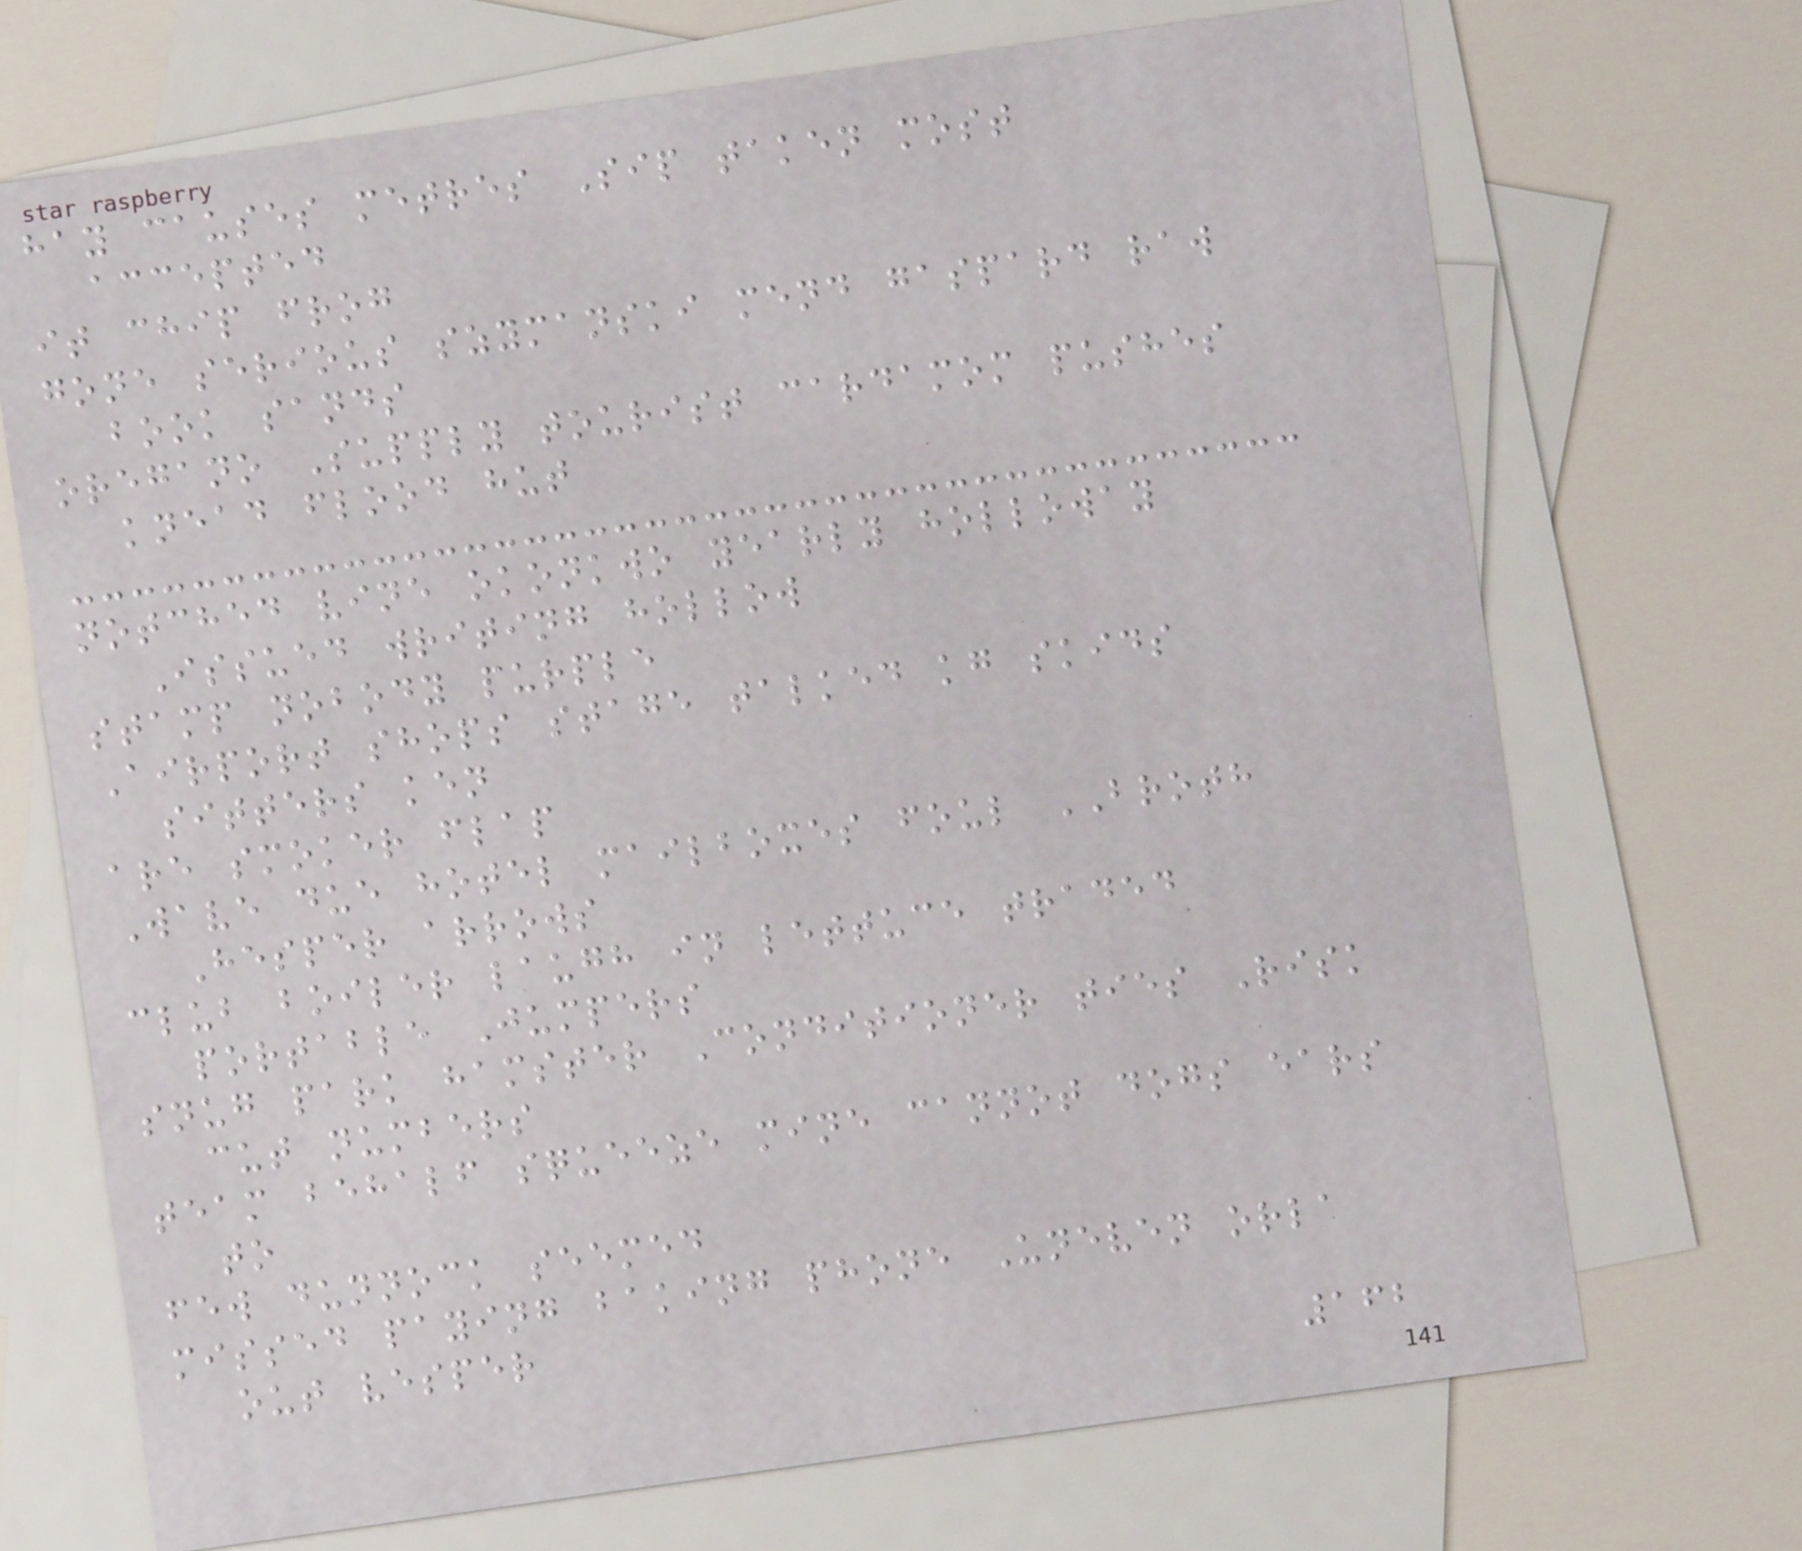hay causes metres Sip taken most
accepted
it chip frog
gone serious szymanski mend gaspard raw
book sands
oregano Supply tourist cardamom pushes
knead flood hut
notched vine okonkwo yearly holloway
Issued writing hollow
stamp nobody purple
Airport shops stage talked kg skids
sitters ken
are smoker flap
Wave due hotel mailboxes foul BROTH
Hesper arrows
club boiler laugh in lettuce traded
portable Jumpers
snug park hamster Conditioner ties Risk
cut numbers
team behalf squeeze mine cannot dogs ears
to
few dunnock seemed
missed paying baking phone Uneven orla
out vesper
162
